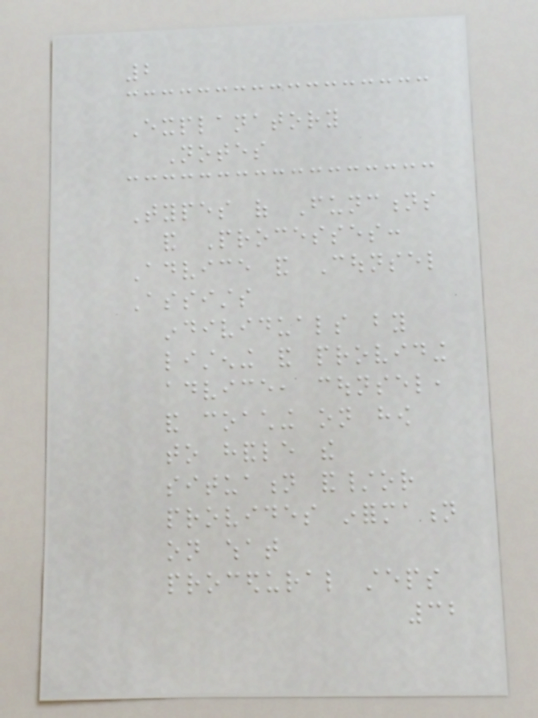2
Explanatory
Notes
Types of Functions
and Processes:
Advice and Counsel
Assists
individuals by
listening and providing
advice, counsel,
and coaching on how
to handle the
situation and/or
provides information
on what
procedural steps
32
